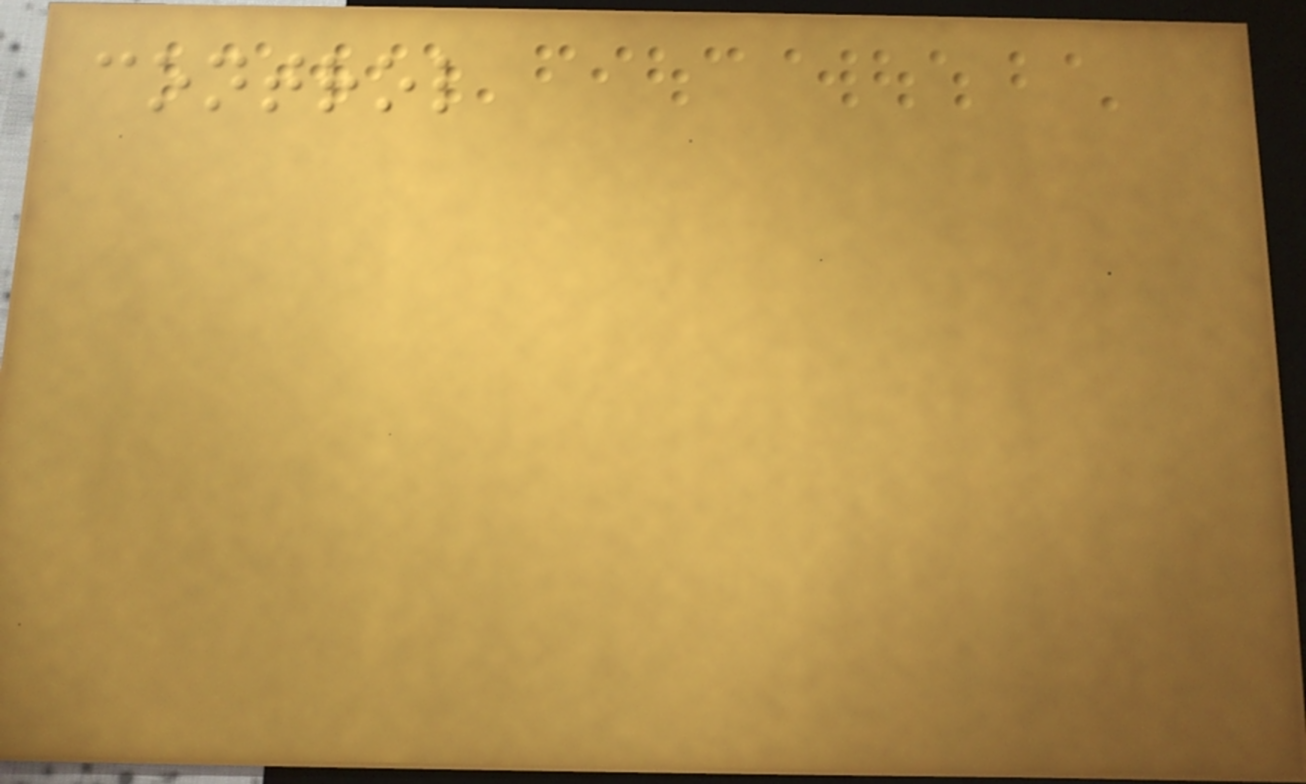control
